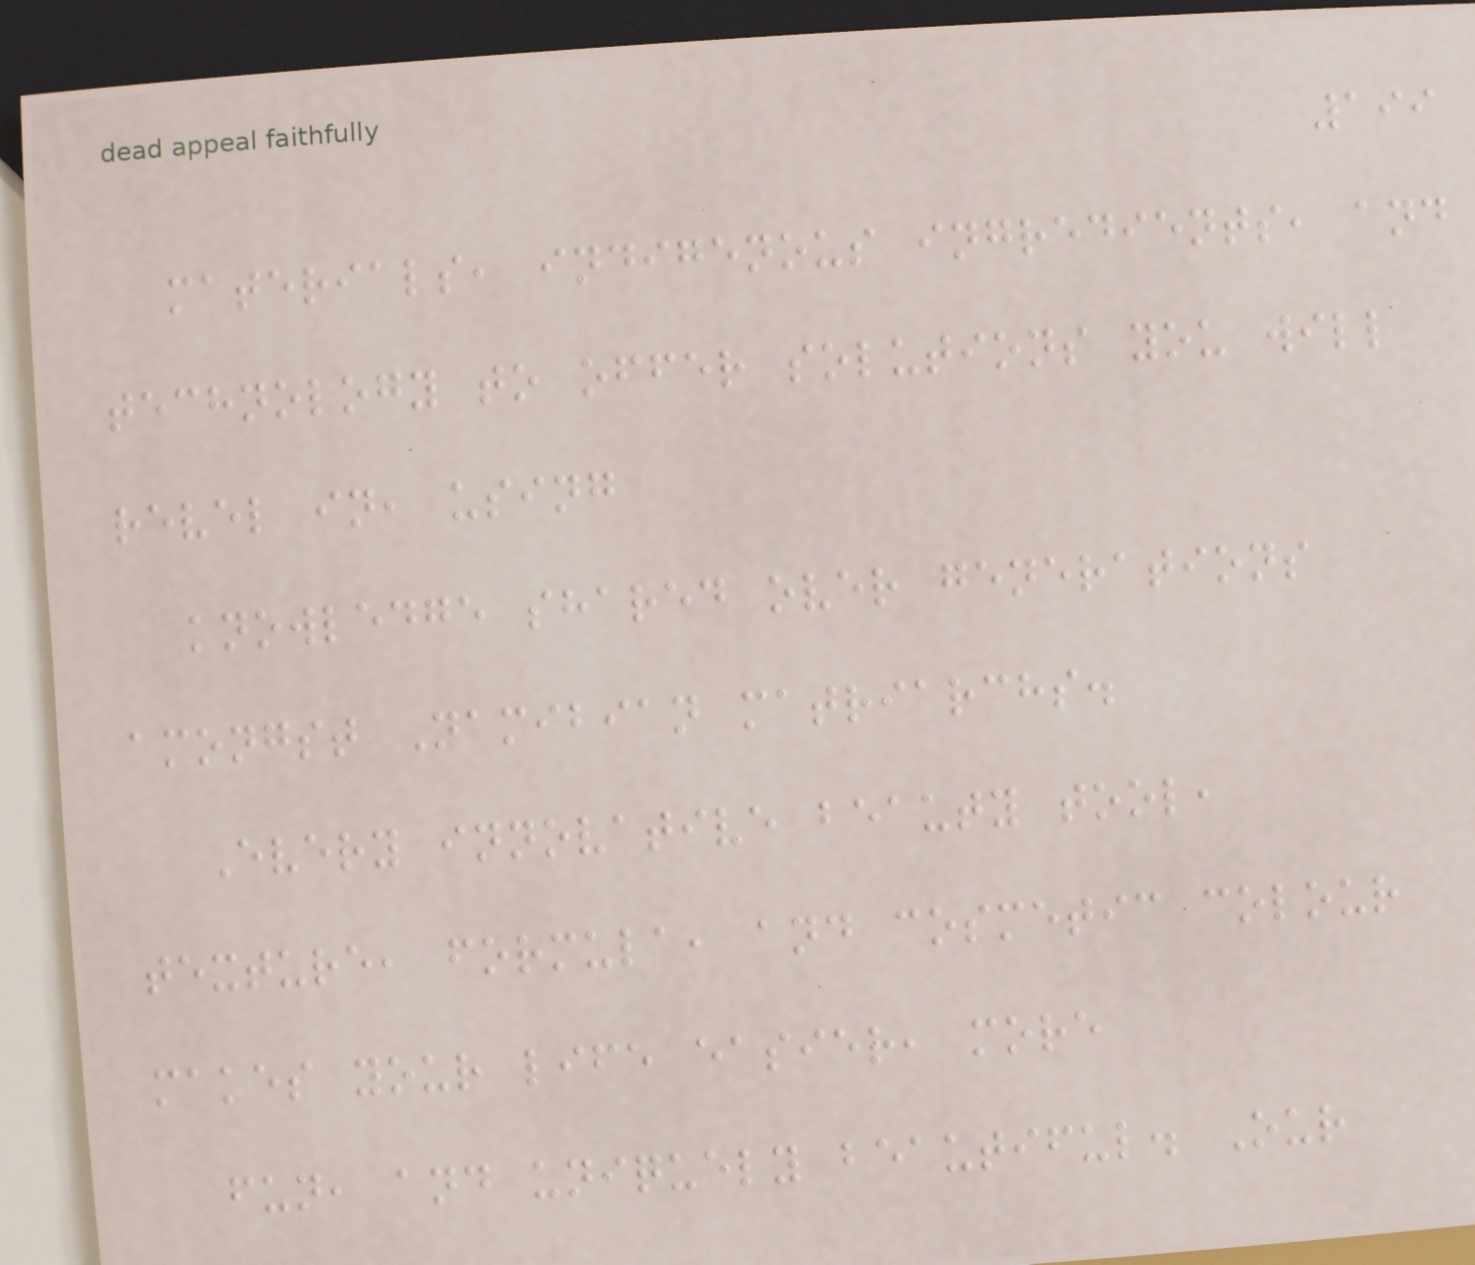199
materials, indigenous ingredients, and
technology to offer solutions you will
revel in, using
knowledge shared over generations
amongst Namibian matriarchs.
Every innovative beauty tool,
texture, formula, and cosmetic colour
makes your life easier, more
fun, and uniquely beautiful. Our
